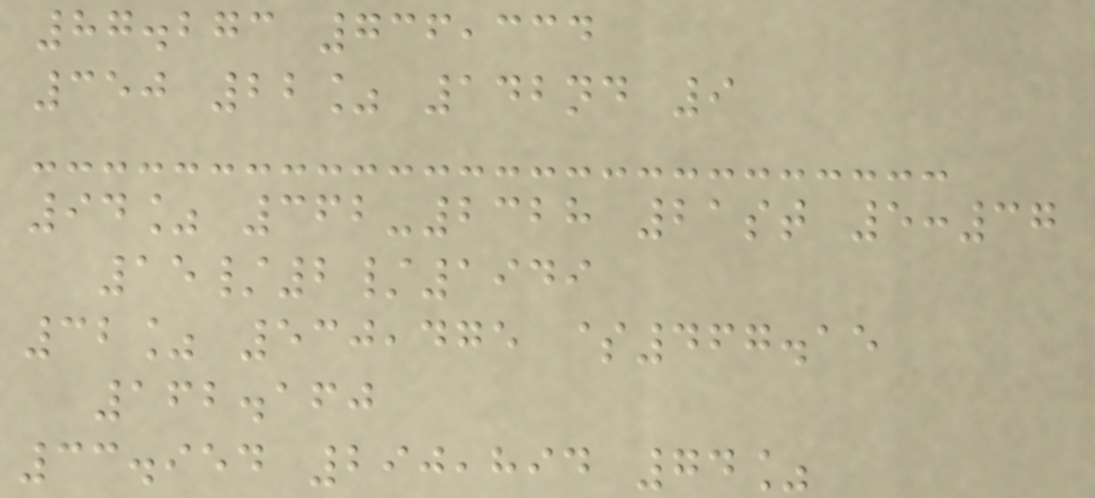87.273 736,334
350 22% 142nd 9
94% 362-2328 21st 5:37
15/2/1949
32% 530,475 $467.15
162.160
33.954 290,894 74%
